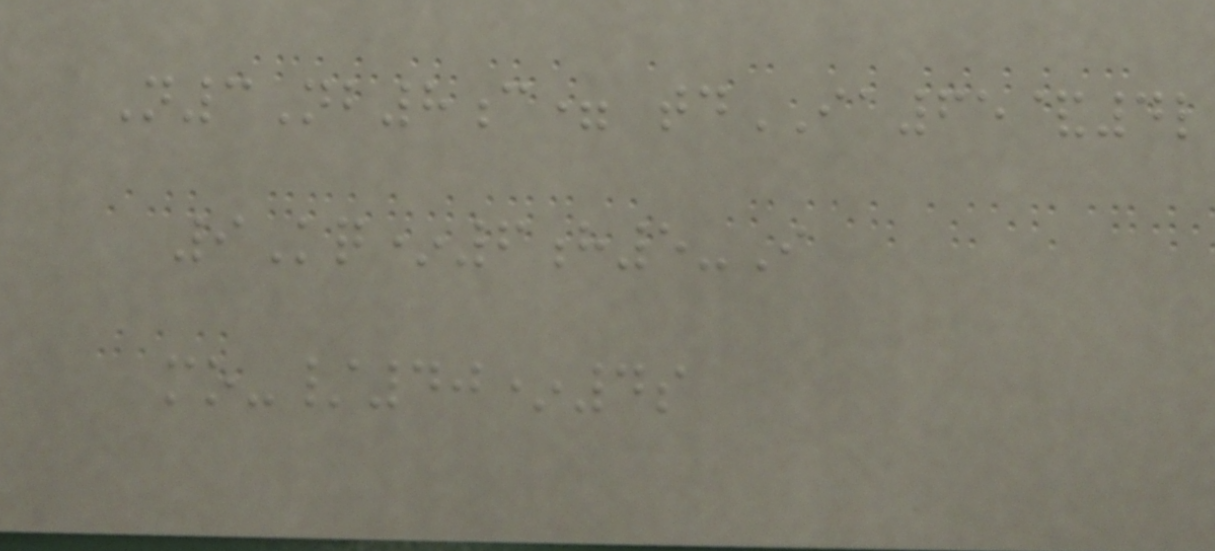N3Nb8c= tdIA65&4l
9Kq*6h5-I
mo-/40*4s
